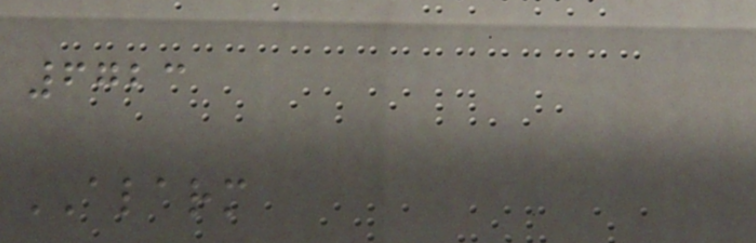6723
ALARM
